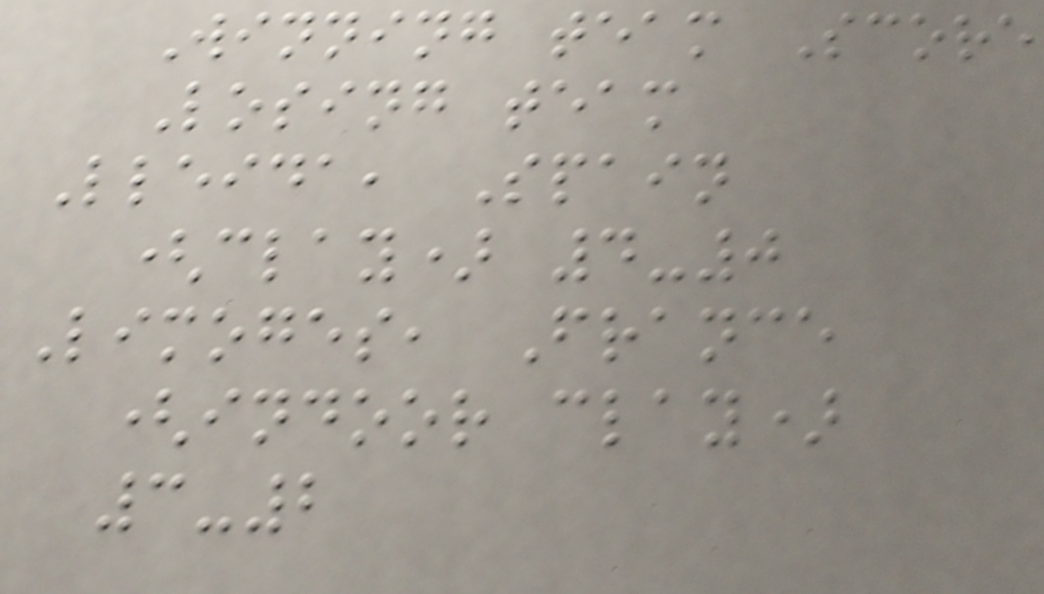Winning team Score
Losing team
Lleida, Spain
(clay) 4-0
Limoges, France
(indoor clay)
3-2
